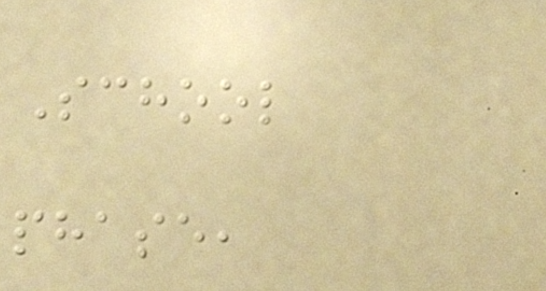School
phase,
